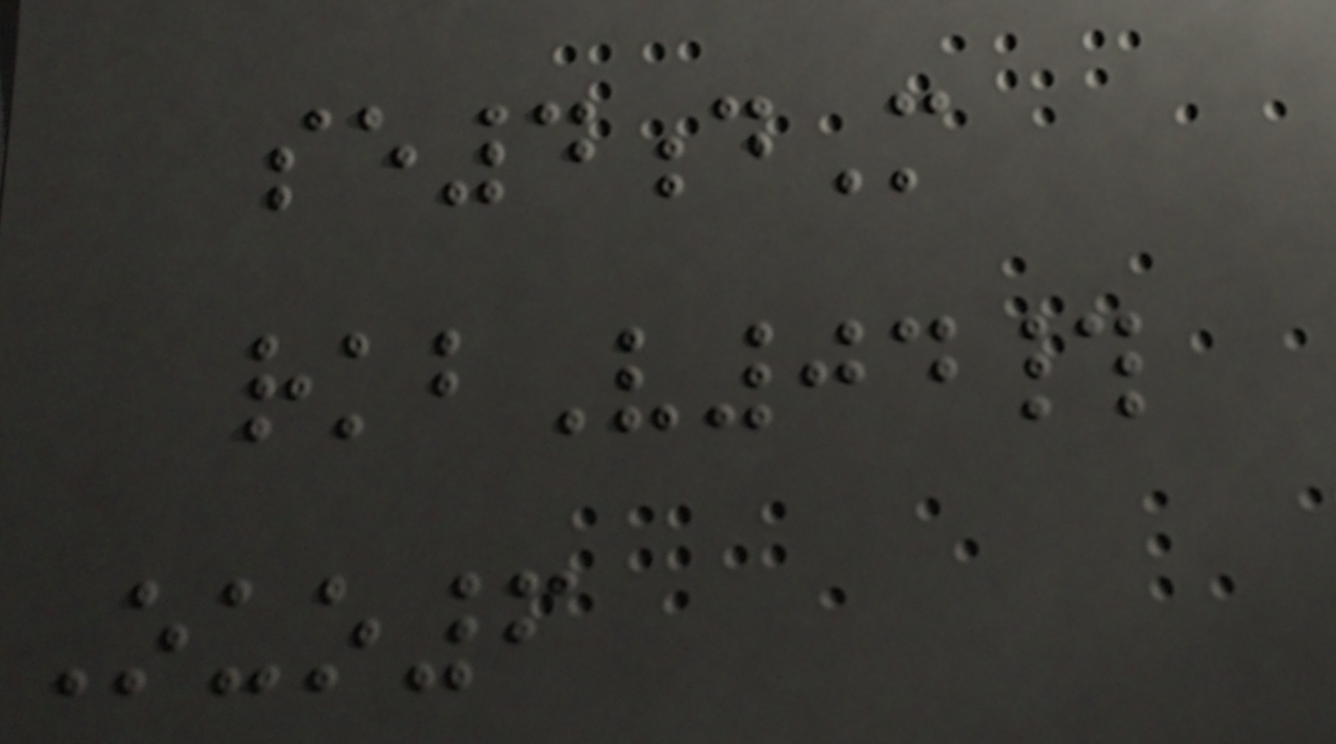se4dM
rkbV04#
Ouo6
